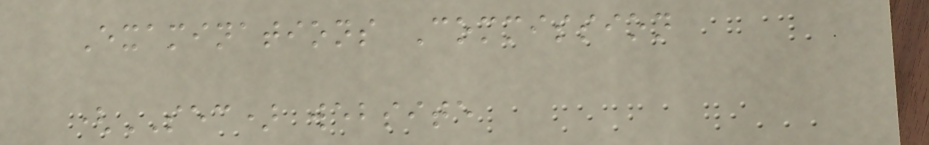Examinations Commission
(SEC) website
